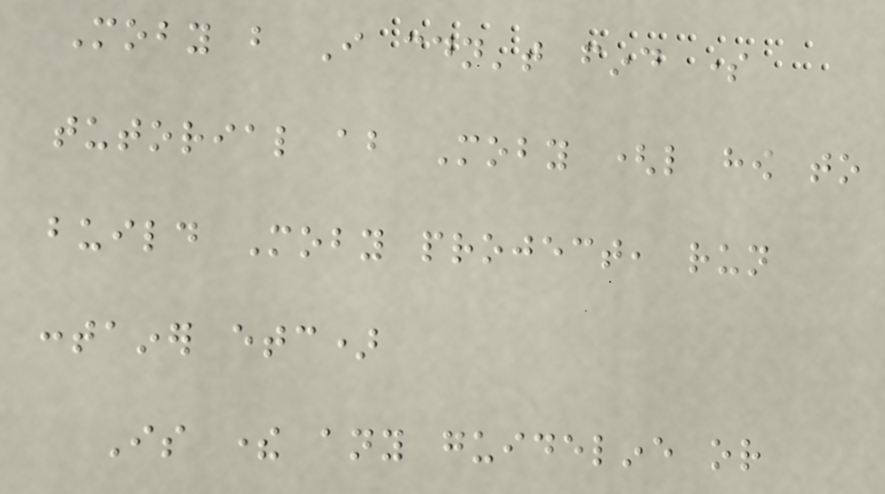Moby but I couldn't find some
tutorial about Moby (like how to
build Moby project, run
container etc)
Is there any guideline or
